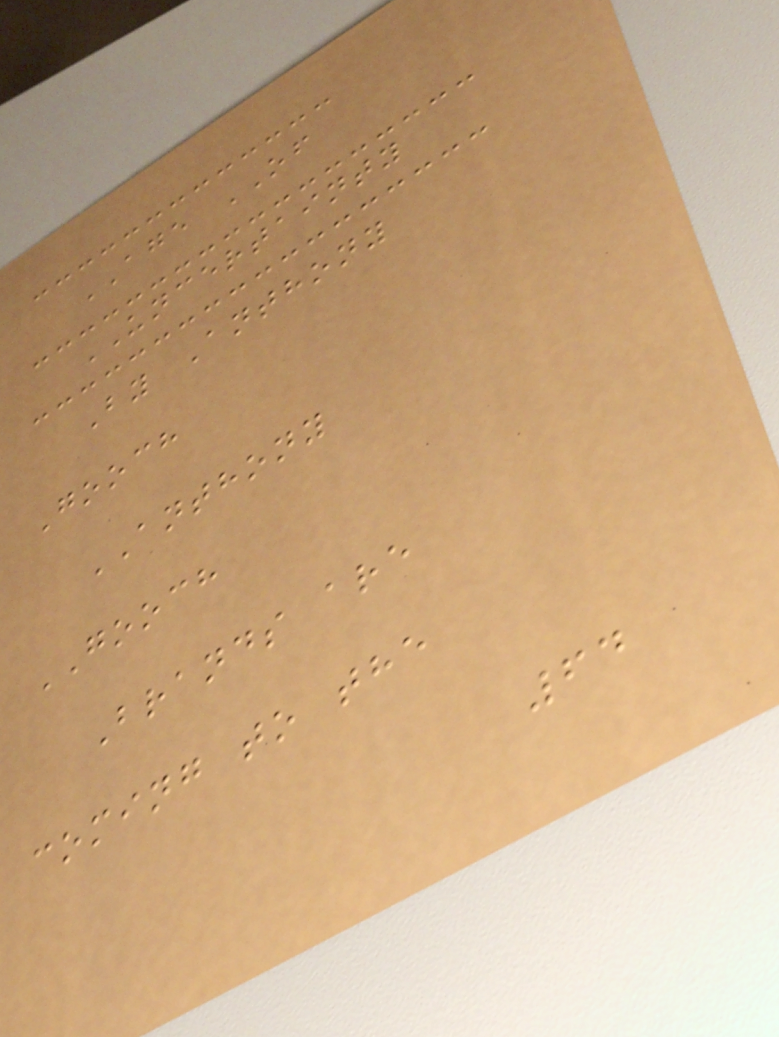AGE OF
UNCERTAINTY
By Anthony
Gooch
ANTHONY
GOOCH
Brands are
coming to the
64
